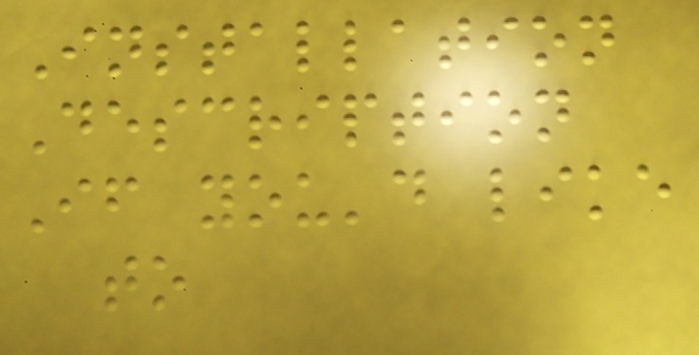Installation
Description
If you'd like
to
